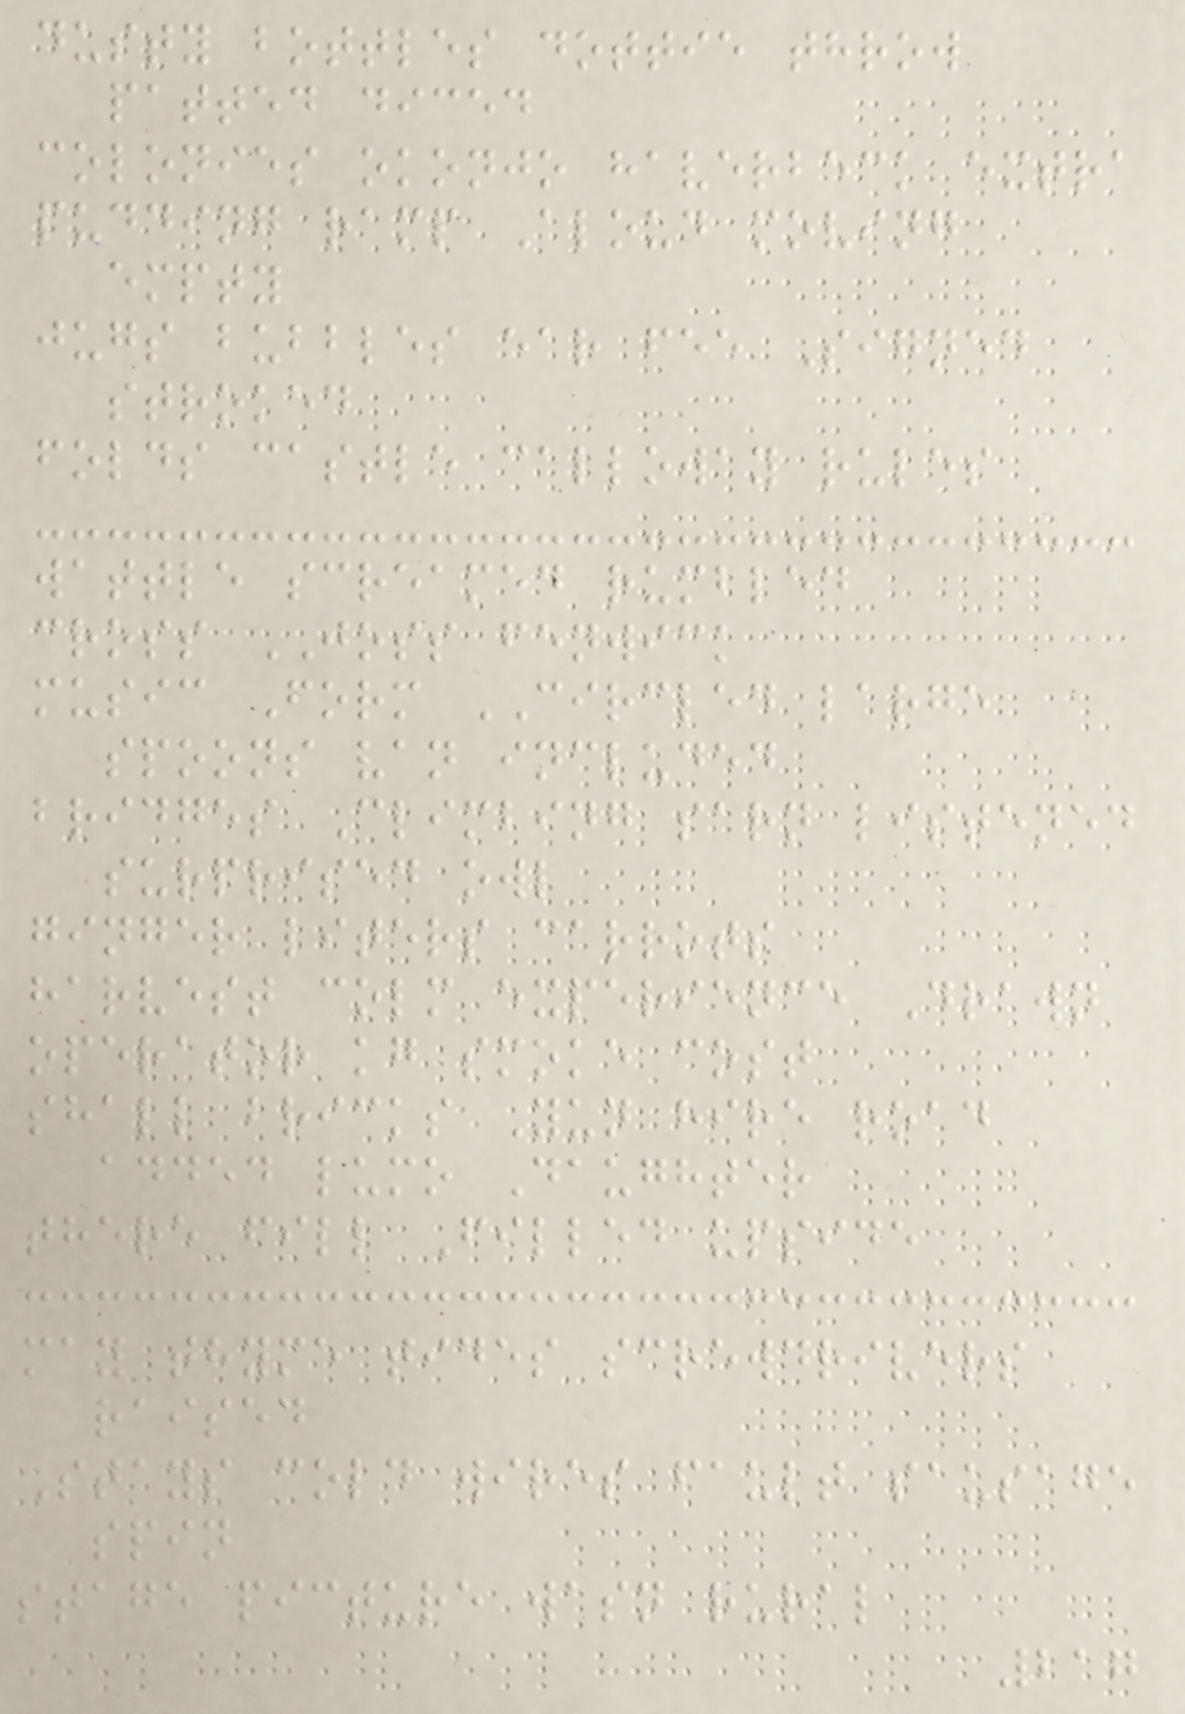dusty bottles dottie throw
patted diced
colonies okonjo haverbeck extra
pudding ramp Aloud moving
empty
jugs bubbles ear fee Signed
stroked
folds castle calloway rules
wattle screamed rumbled
cross JOSS fenwick
music Form CIRCLED large
spoons van included
bridges Climbing sarn listened
surprised owl
ginger liters carrots
harvest colm experience Drawn
operator kg smoke cost
shall bricks Yun hire road
added lumo Daughter
there fill Filled upside
may thyme tides screwdrivers
raised
Stays cold wires fault sausage
spin
stage picture wasn rural
217
